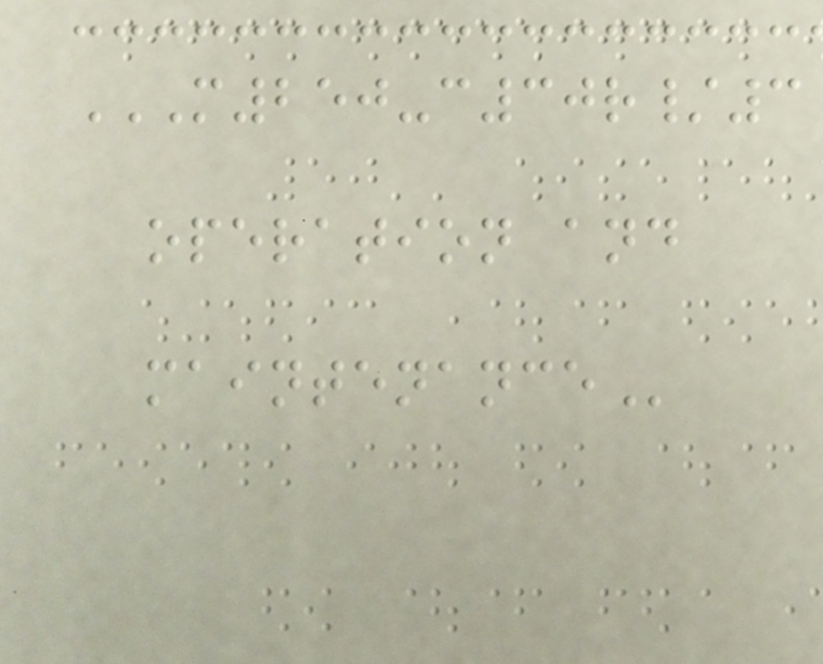M250-C30R/3
OPERATION AND
MAINTENANCE
